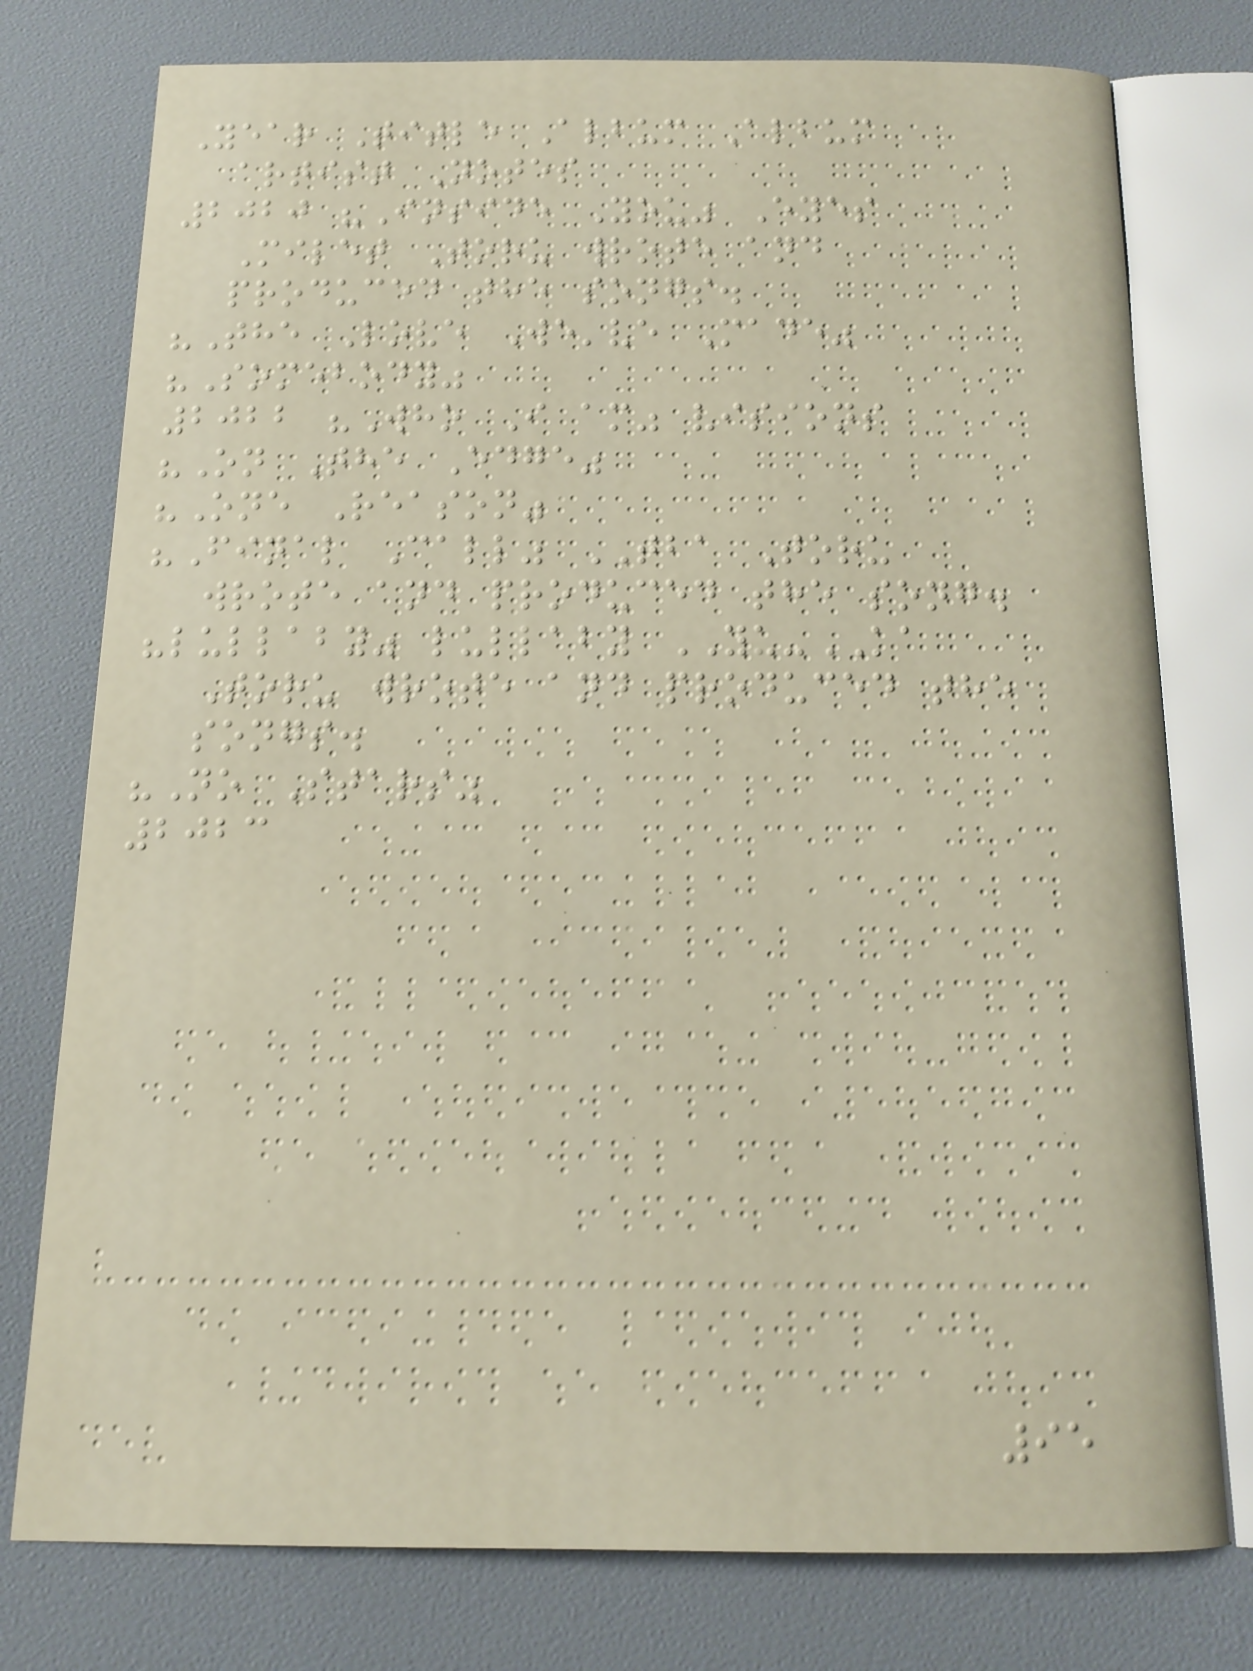Year Title Album Album
artist Notes
2020 "Inside You" Eyes
Milet Toru wrote and
produced the songs.
"The Love We've Made"
"Somebody"
2022 "Who I am" visions
"On The Edge"
"One Reason"
"Final Call" TBA Toru
wrote and produced the song.
"lullaby" lullaby YU-KA
Toru wrote and produced the
songs.
"No Stars"
2023
95
